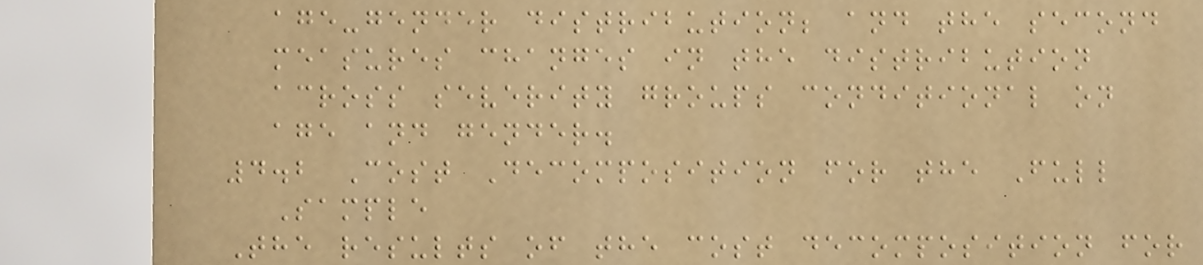age-gender distribution; and the second
measures changes in the distribution
across severity groups conditional on
age and gender.
4.2 Cost Decomposition for the Full
Sample
The results of the cost decomposition for
